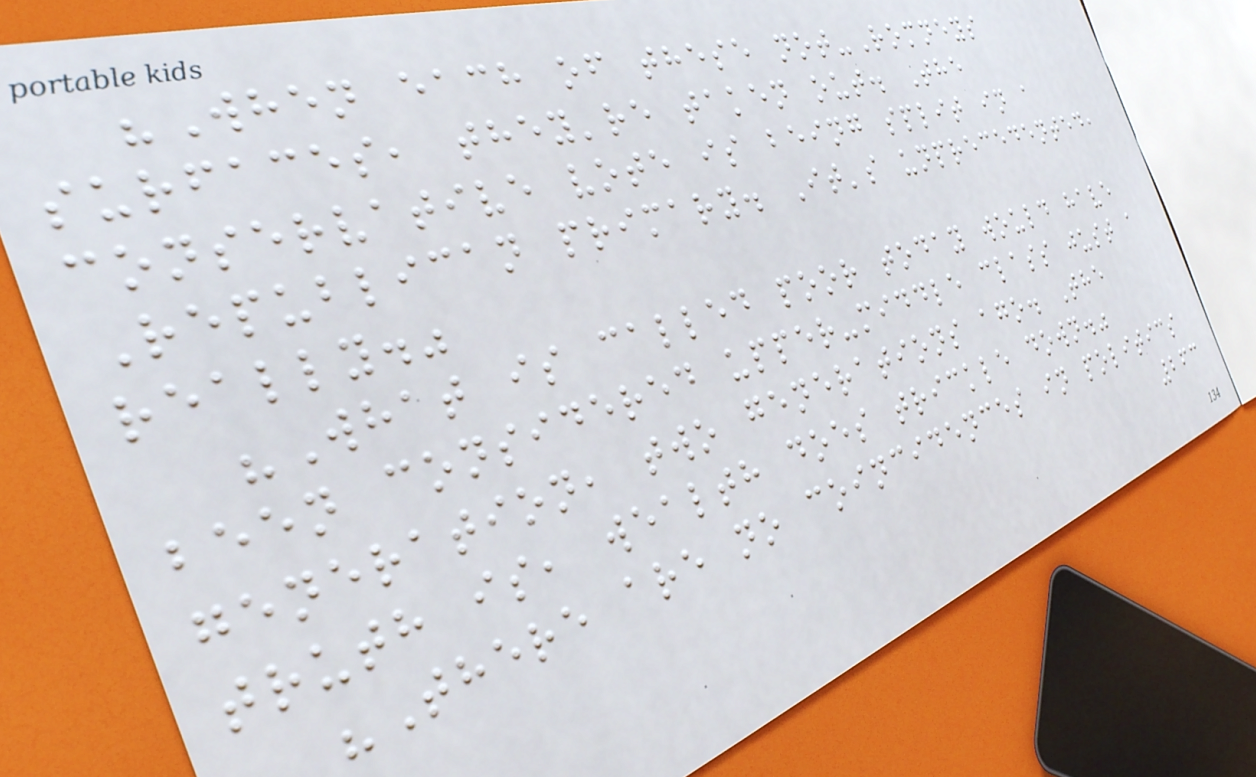"When each of these not-Romneys
surfaces, they're taken out. The
conservative vote is being split in a
Republican primary. It's unprecedented,
really."
"What is called poor today would have
been considered upper-middle class just a
generation, two generations ago. The
truth is, wealth does trickle down."
"There are no coincidences in politics
263
